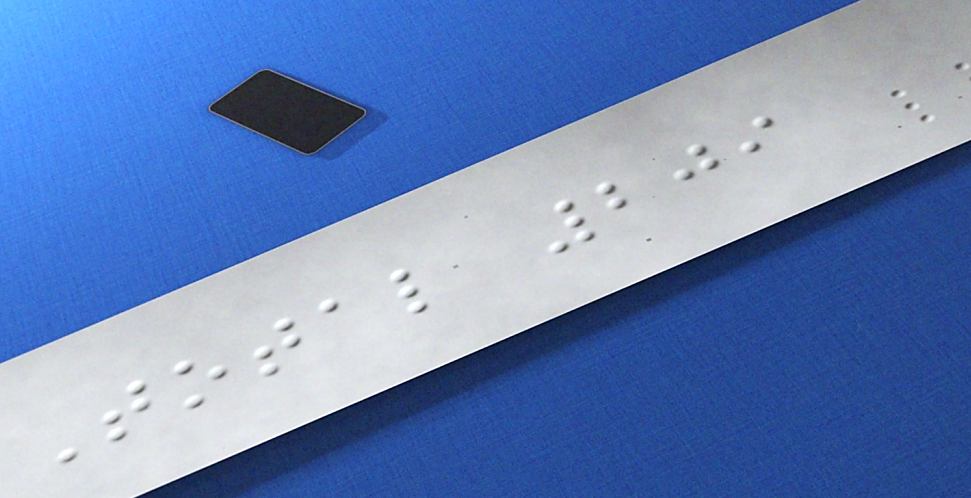Total 209
